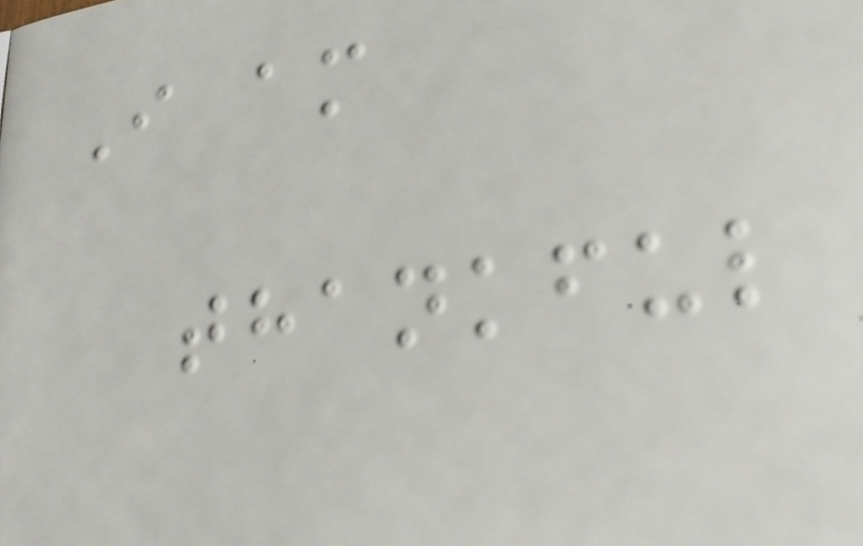I am
thankful
